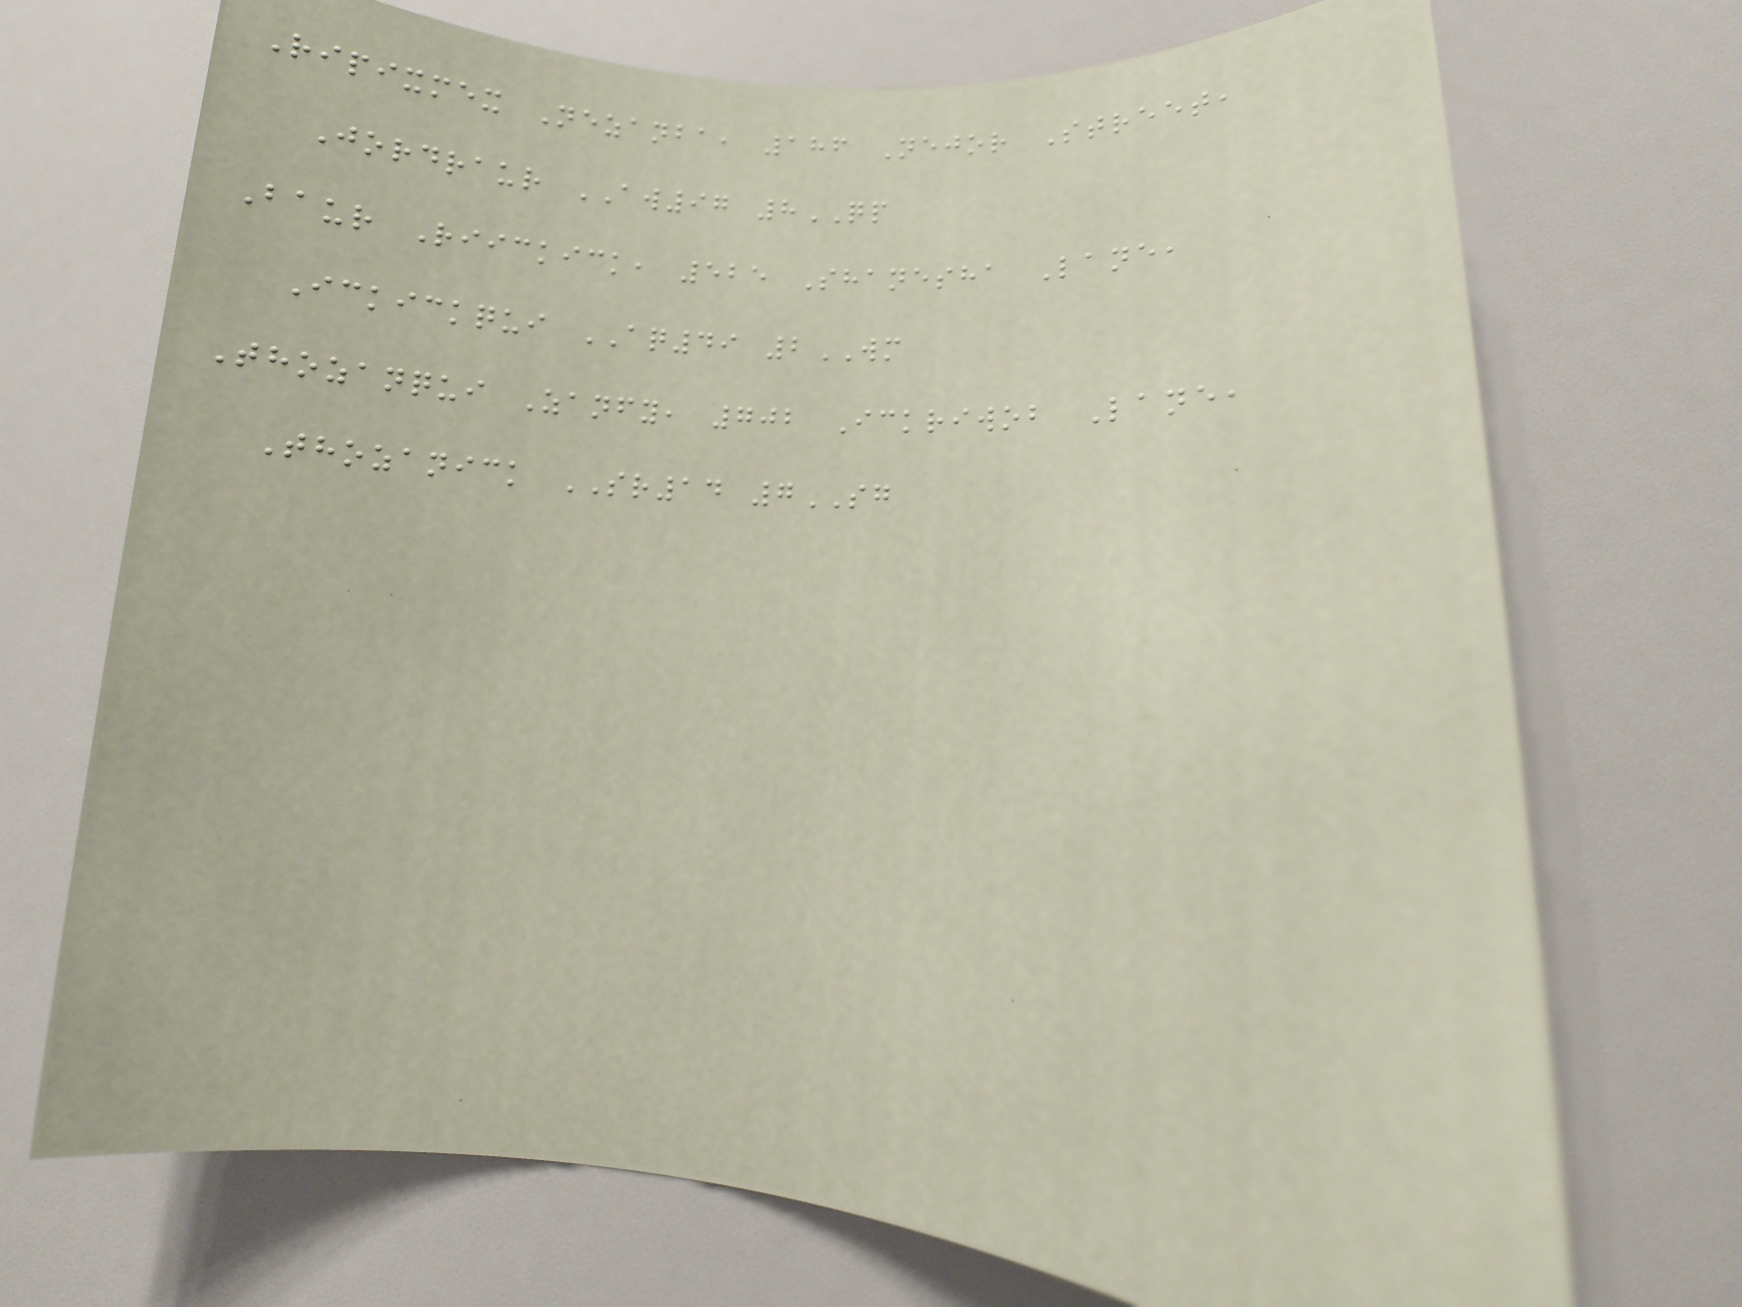Ripixmex Nezanba, 186 Nejor Street,
Jordraur AW97 8QP
Baur Riickick, 525 Shanesha Lane,
Ickickqui AQ49 2WM
Thozanqui Zanfy, 702 Ickriwob Lane,
Thozanick SR14 7SG
